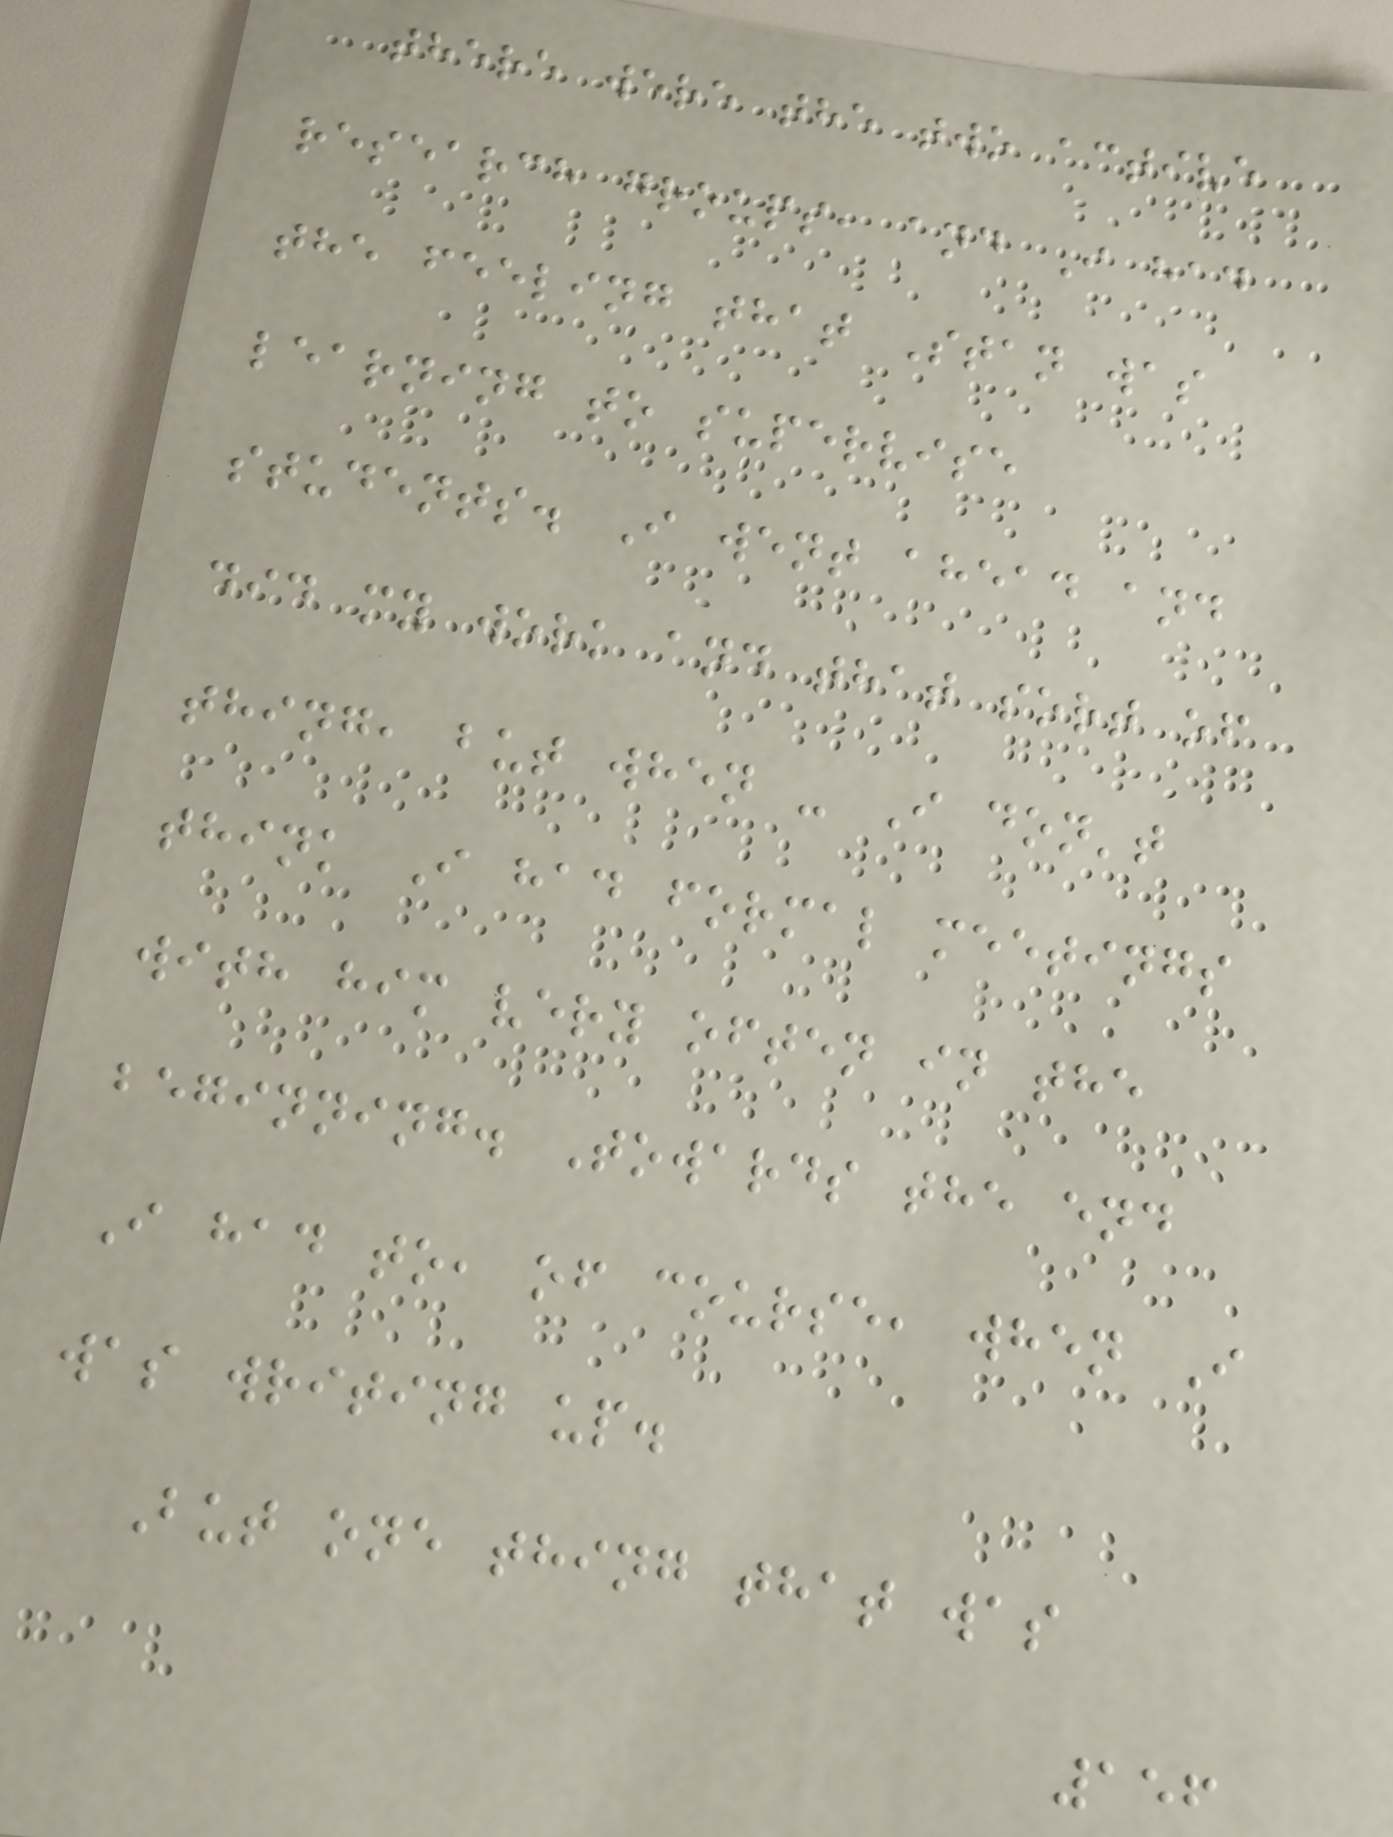there were the two active
research groups, and I had
the feeling that Stan was
learning to supervise
students. I went ahead and
did my work and that sort of
thing, but when - I don't
think I had formal meetings
with him very often in the
beginning. Towards the end
I had to, of course, when I
was writing up.
But one thing that was
156
